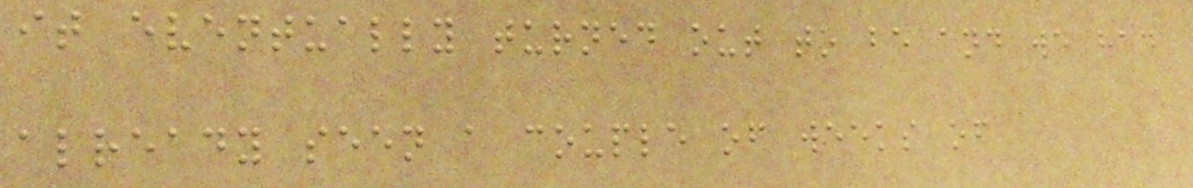it eventually turned out to be and we had
already seen a couple of weeks of
